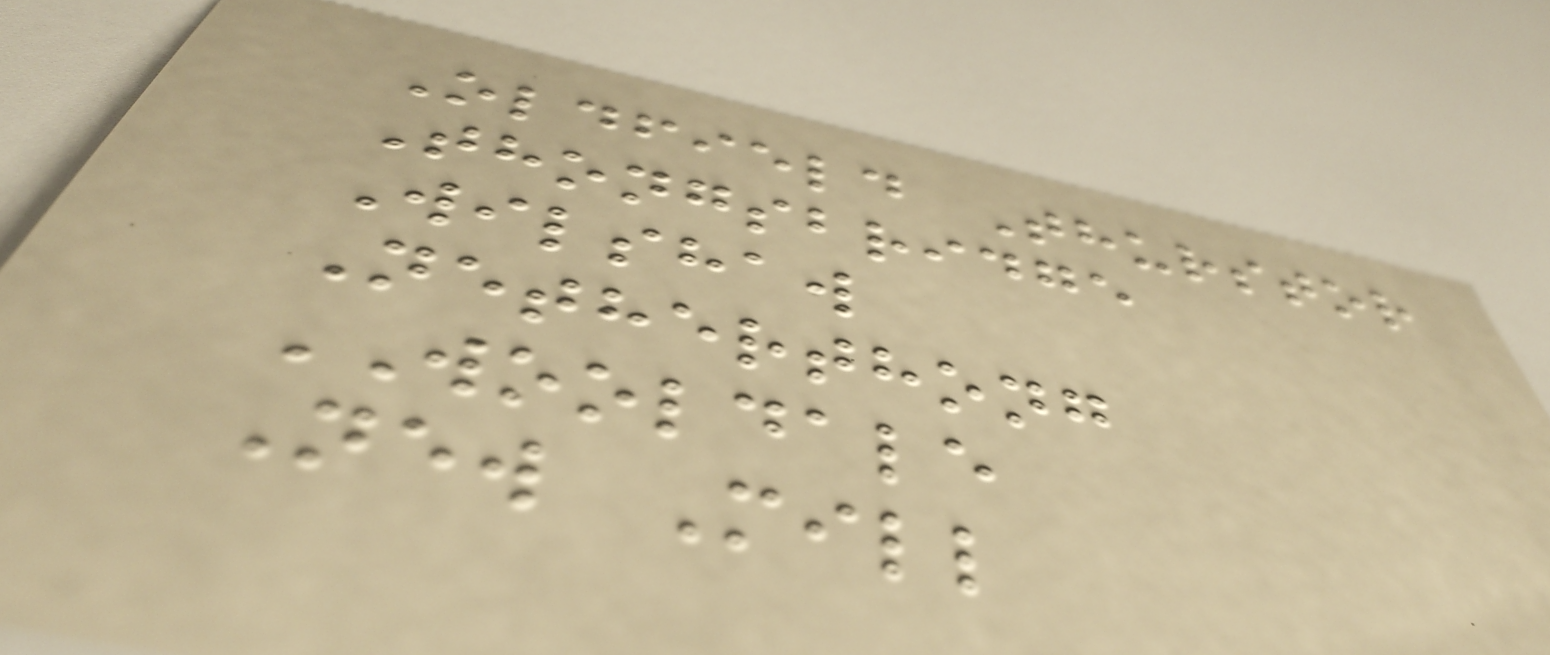Oldfield Thurstor
Thongsbridge
Wilshaw
Netherthong
WOOLDALE
New Mill
